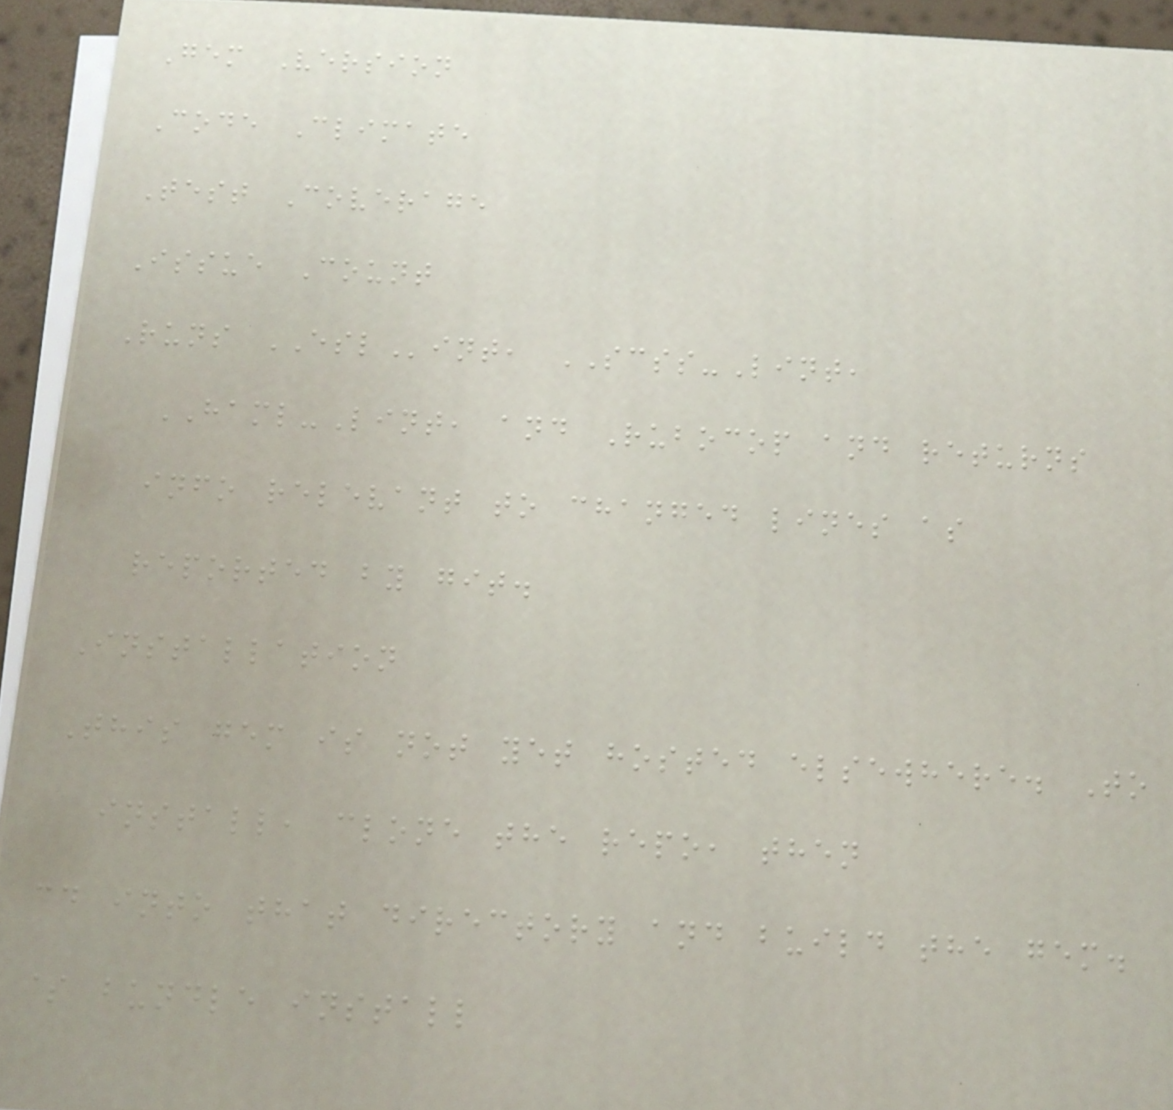Gem Version
Code Climate
Test Coverage
Issue Count
Runs ESLint, SCSS-Lint,
HAML-Lint, and Rubocop and returns
info relevant to changed lines as
reported by git.
Installation
This gem is not yet hosted elsewhere. To
install, clone the repo, then
cd into that directory and build the gem.
$ bundle install
